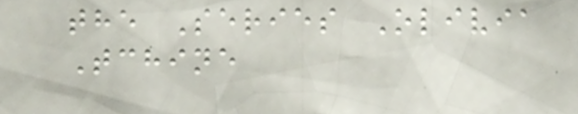the Series Olivia
Tchine
